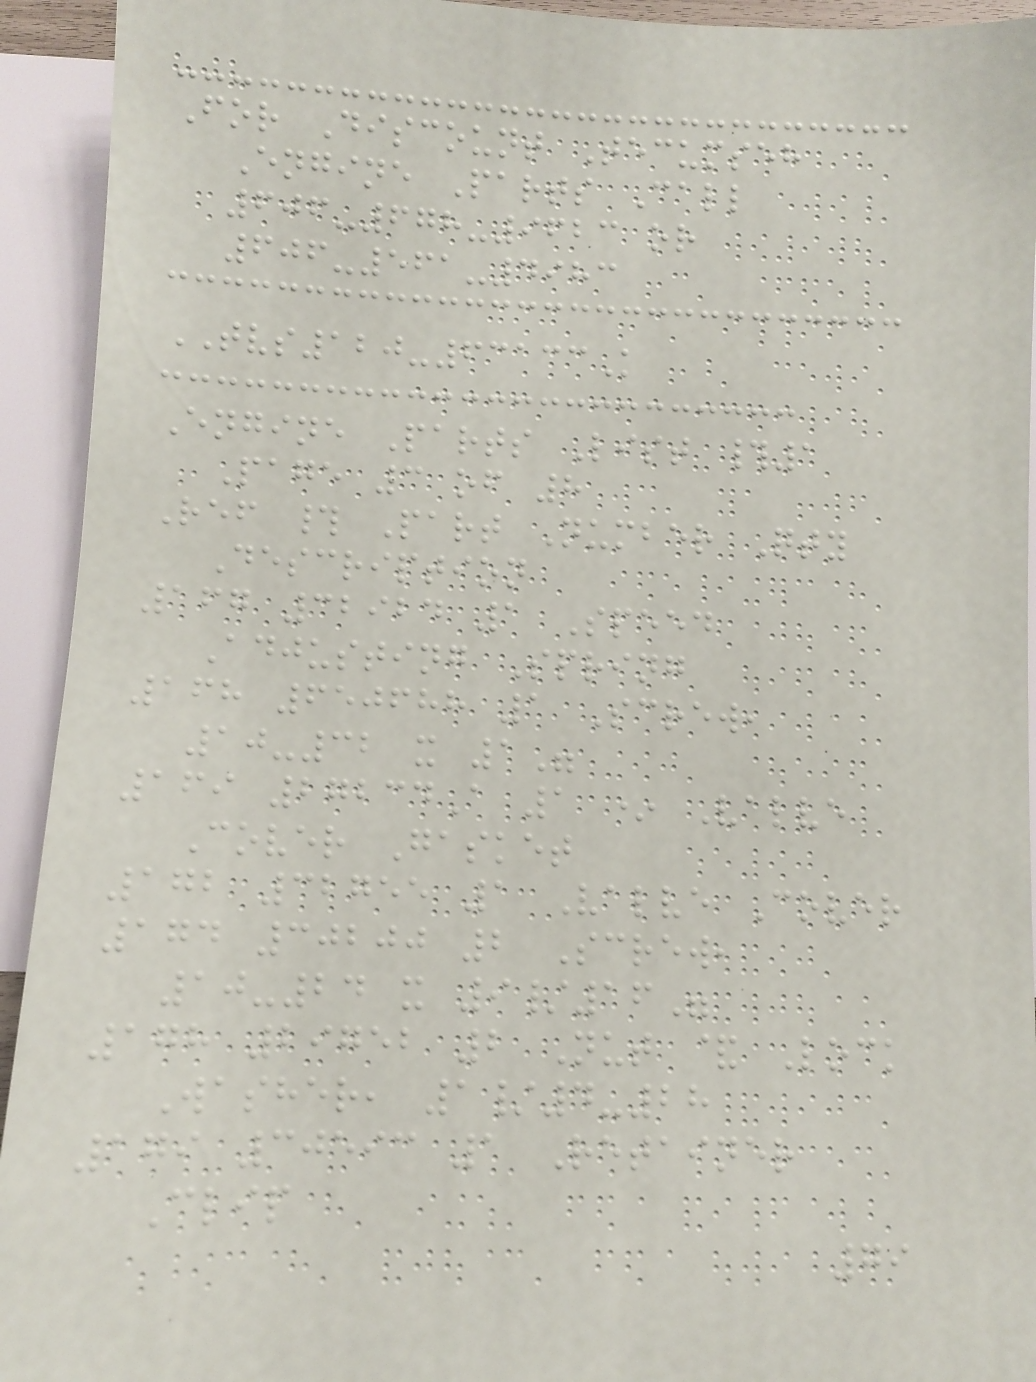For Discount Tecumseh
Engine Parts Call
606-678-9623 or
606-561-4983
TVS120-63133K
Engine Parts List #1
Page 3 of 8
Ref # Part Number Qty
Description
167 32924 1 Speed
Adjusting Spring
168 650688 1 Screw,
10-32 x 1"
169 27234A 1 * Valve
Cover Gasket
172 32755 1 Valve Cover
174 30200 2 Screw,
10-24 x 9/16"
178 29752 2 Nut & Lock
Washer, 1/4-28
179 30593 1 Retainer
Clip
79
